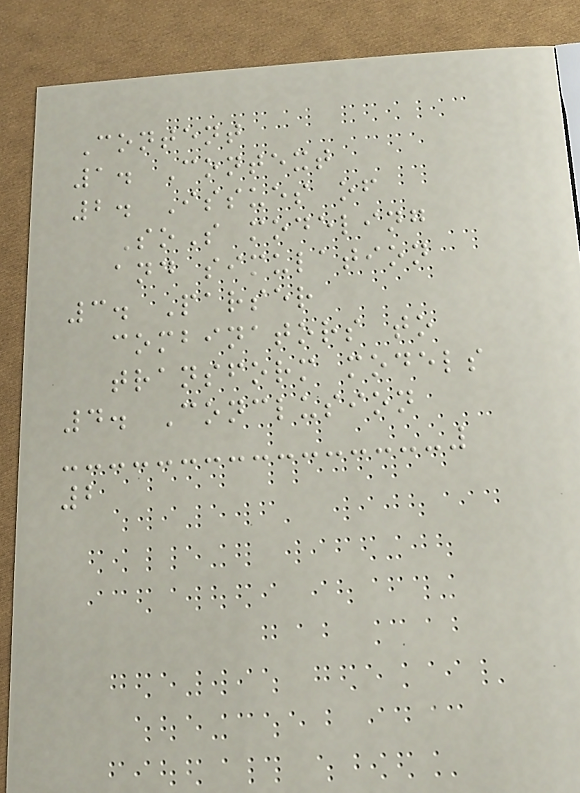Content
1. Context
2. Issues of
SoS modeling
and simulation
3. Parser
combinators to
transform models
4. Conclusion
2
